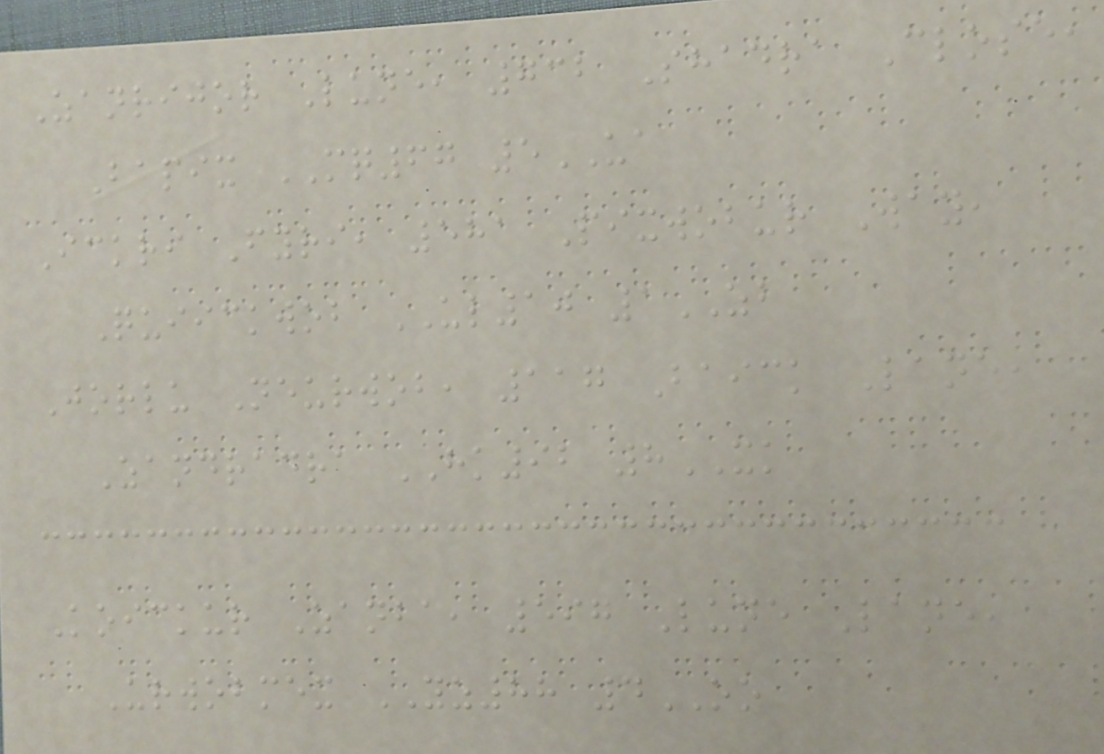Zanrijor Lune, 732 Shadra Close,
Bapix MQ67 5UA
Ickri Fyri, 581 Pixwobur Way,
Quiickwob UL10 1ZB
Jorlu Neurwob, 117 Baick Lane,
Zandradra HK92 8XK
Koickur Zanba, 597 Lune Lane,
Urwobmex YZ88 4OO
